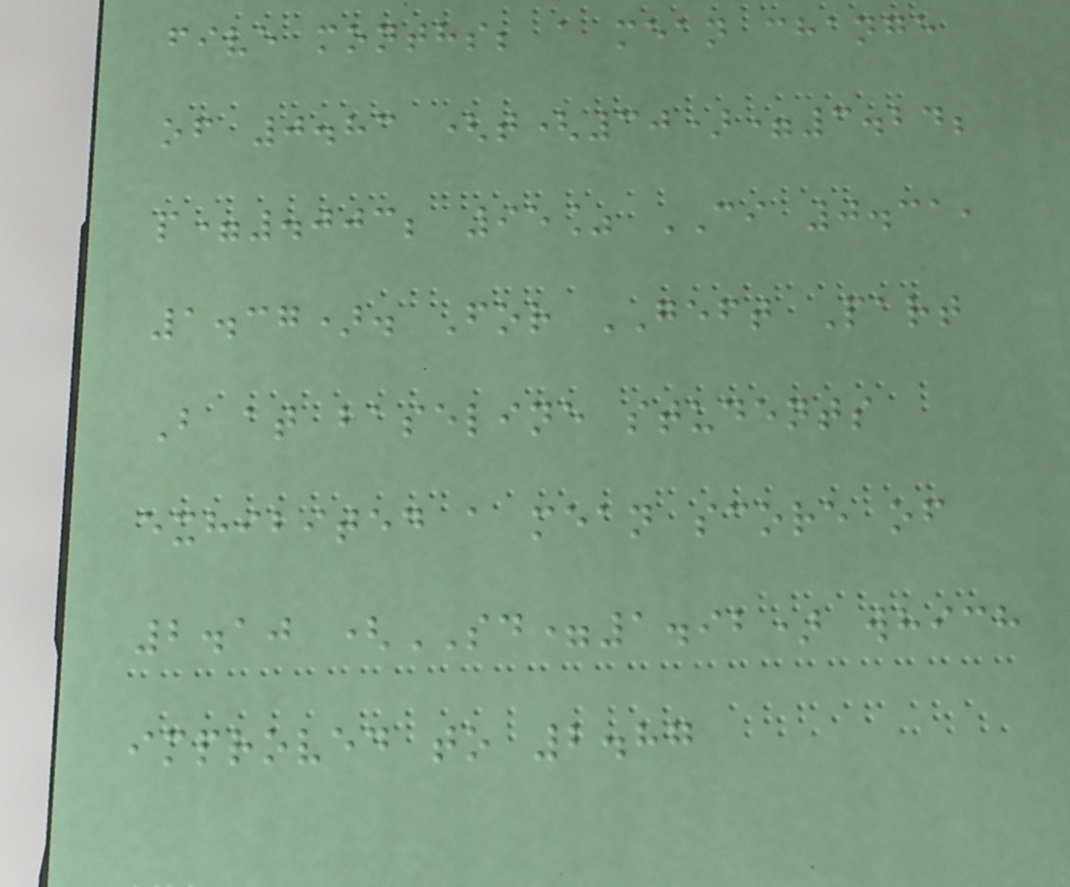five months; a mean change
of 0.83 (t(30)=3.24;
p=.003; 95% CI 0.31,
1.37). For GEFT Part
B at baseline students
exhibited a mean score of
2.10 (SD=1.92) which
improved to 2.87
